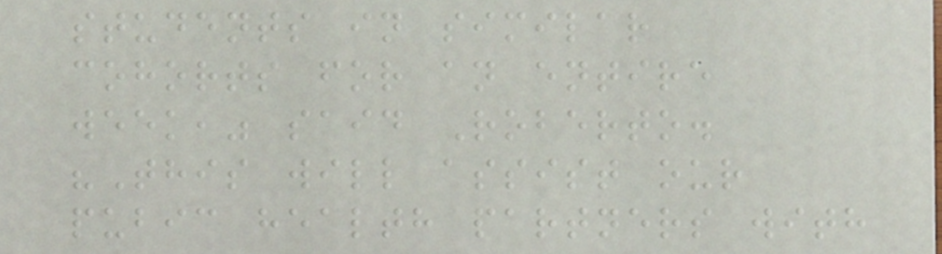students in similar
cohorts for an entire
week," said Roberto.
"This will assist our
pubic health partners with
